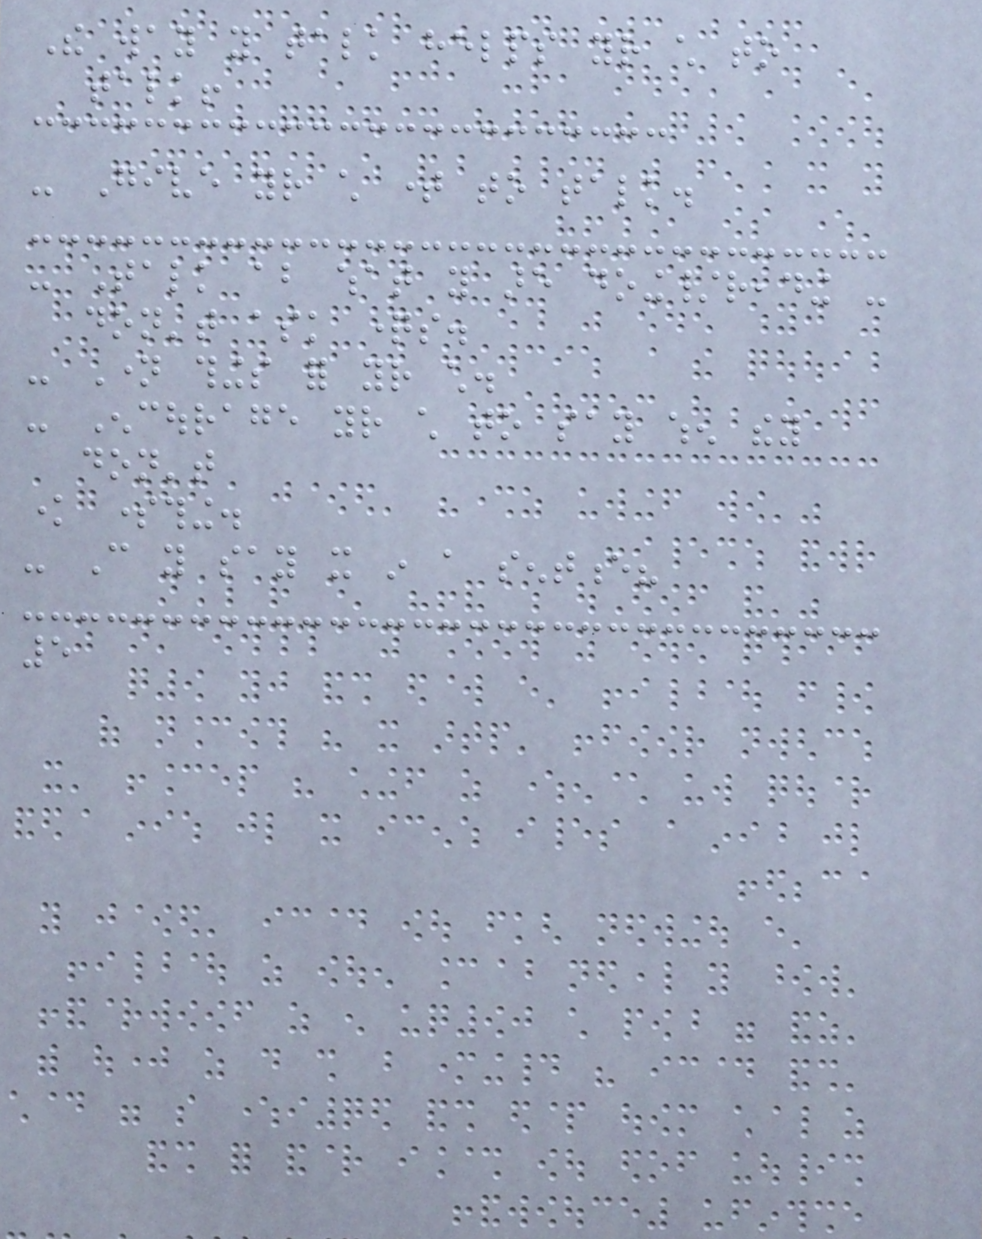The way you talk helps your child to
talk!
- Give your child time to talk.
- Talk about what you are doing/reading -
don't ask questions.
- Name things for your child.
- Encourage your child to say when they
don't
know something.
- Can you say it in a sentence?
5
